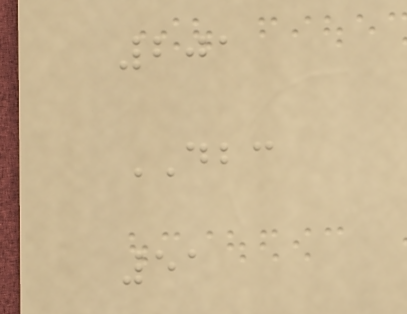201
DBC
51
